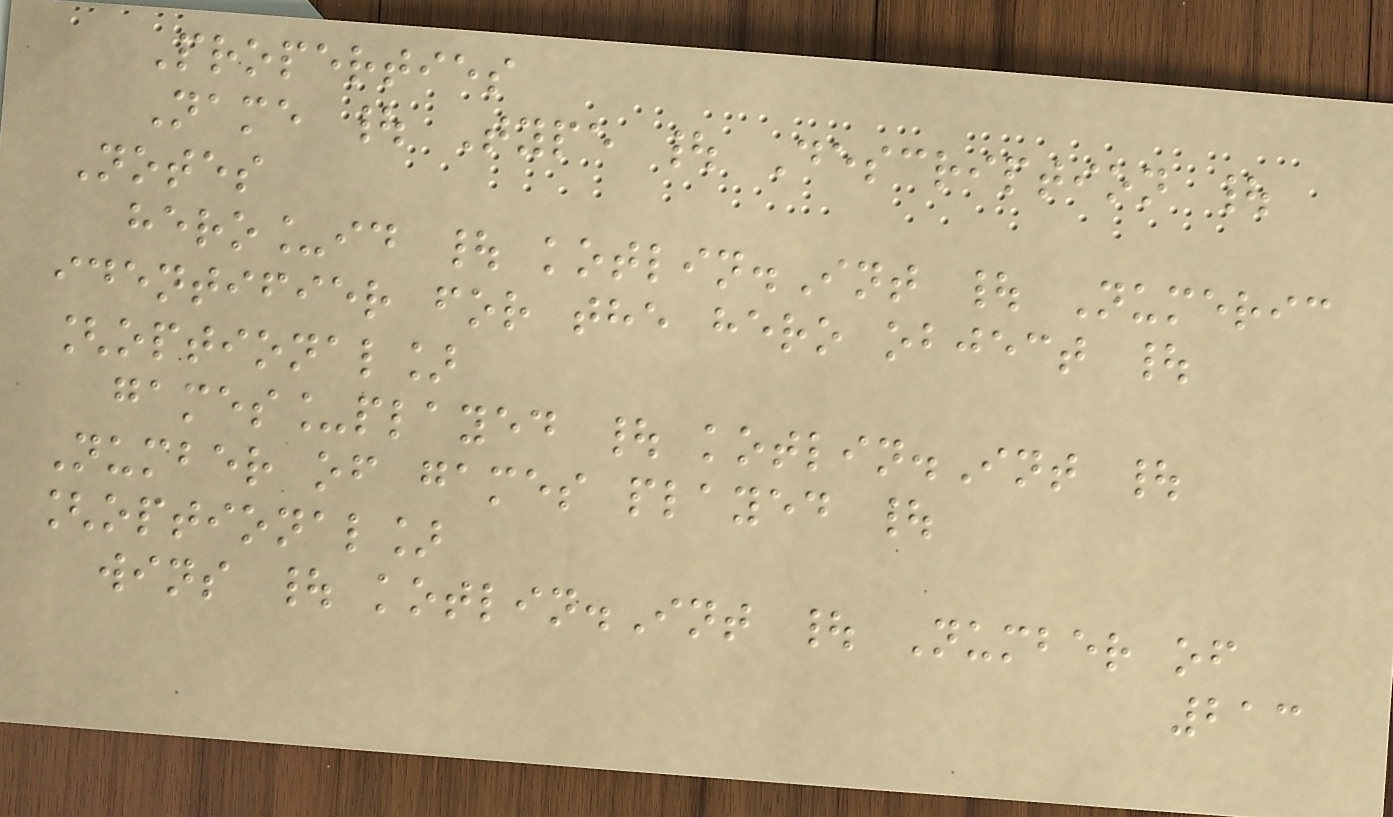Properties
Name | Type | Description |
Notes
hero_id | kotlin.Int | Numeric
identifier for the hero object |
[optional]
games_played | kotlin.Int |
Number of games played |
[optional]
wins | kotlin.Int | Number of
213
